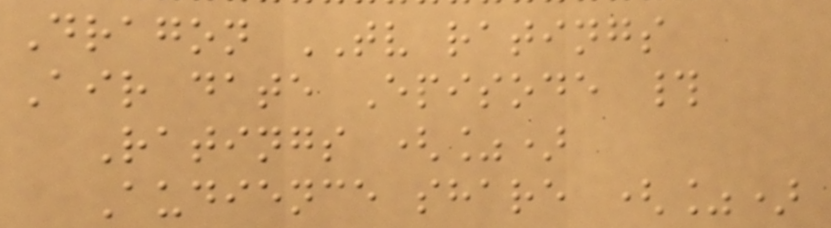Dragon TV ratings
Air date Episode #
Ratings (%)
Audience share (%)
